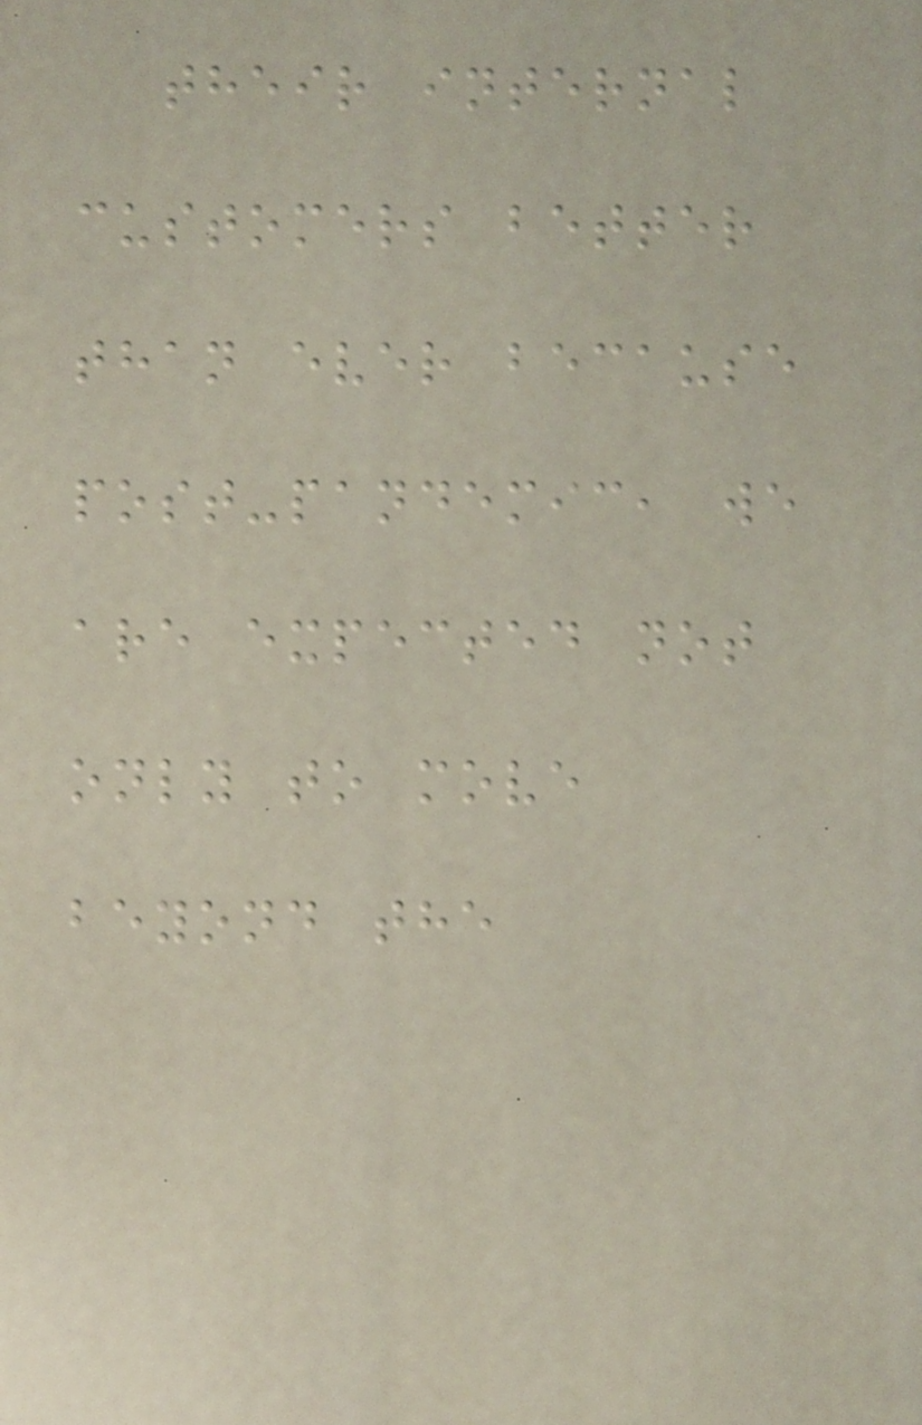their internal
customers better
than ever because
post-pandemic, we
are expected not
only to move
beyond the
